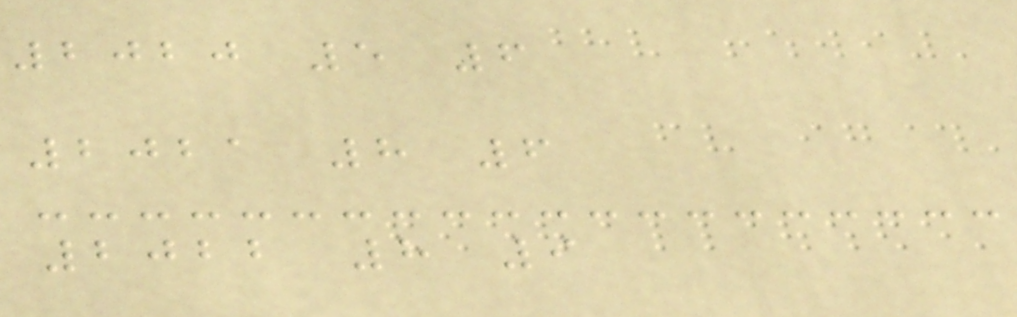2020 5 6
2021 8 6
2022 8 9
